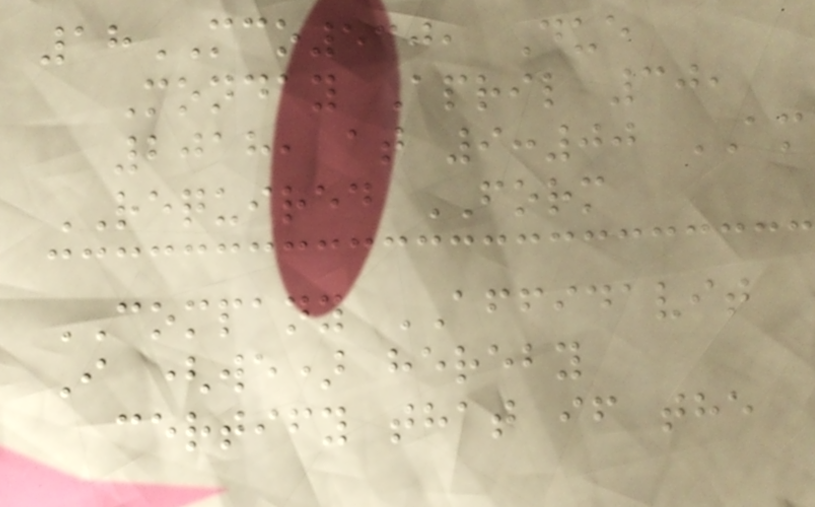18MCO530, Due
Monday April 30,
2018, at 9:00 AM
REQUIRED FORM
COMPANY AFFIDAVIT
I (we) hereby
certify that if the
